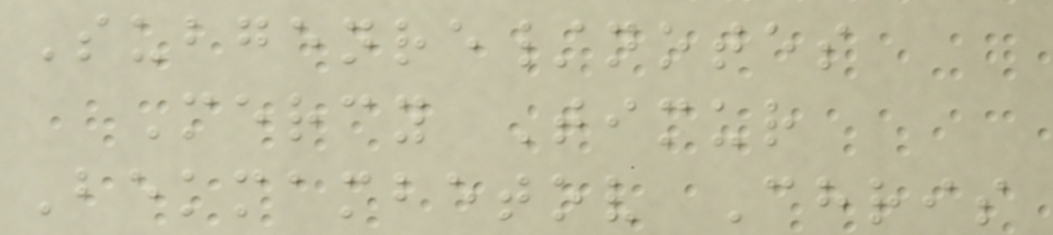Subgenre/notes
Mercy Timur
Bekmambetov Chris
